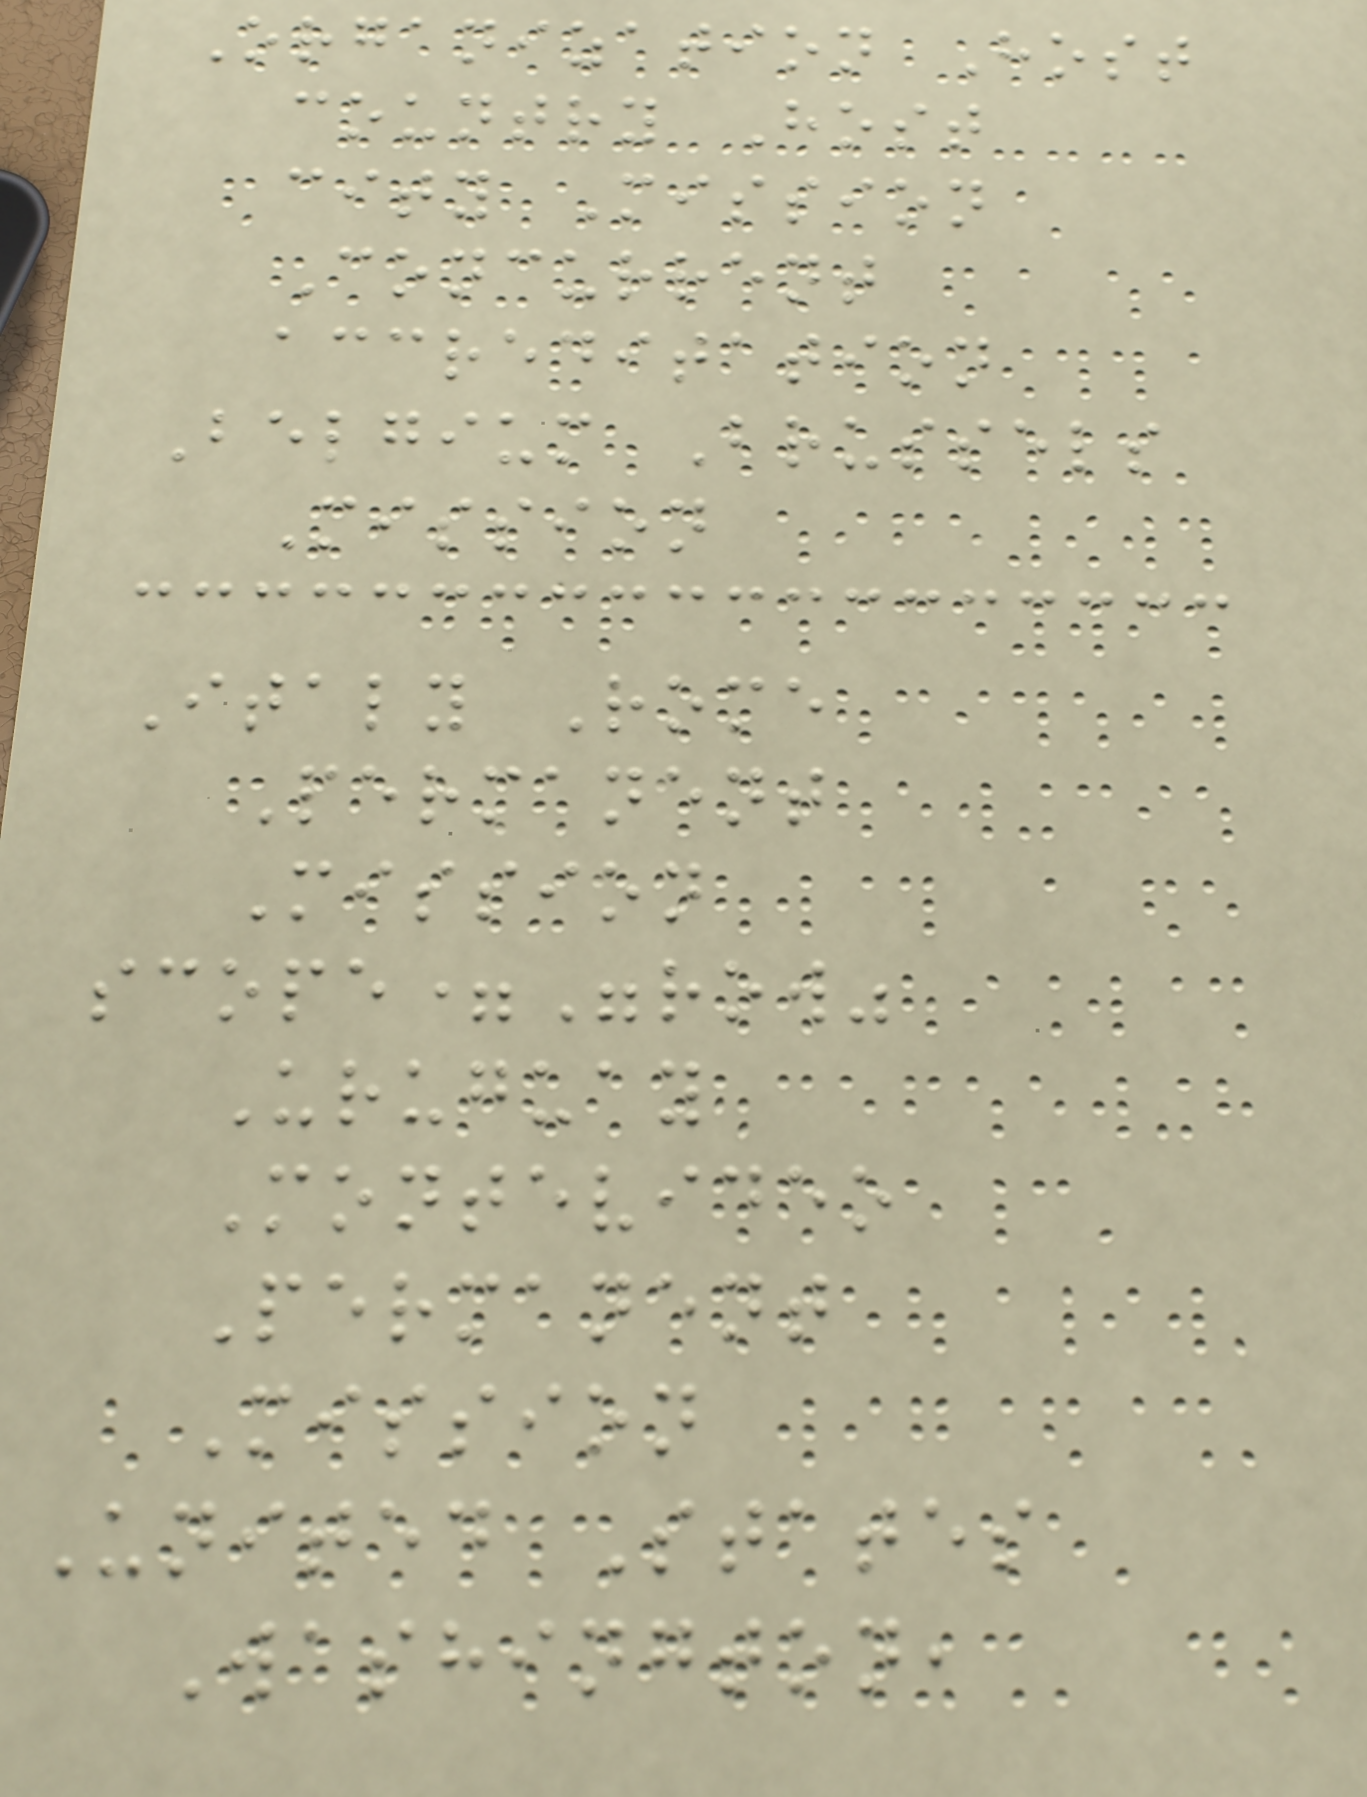Organization Host
country Host
city Mission
Concurrent
accreditation
Belgium Brussels
Mission
Italy Rome
Permanent
Mission
scope="row"
Uruguay
Montevideo
Permanent
Mission
United States
Washington,
